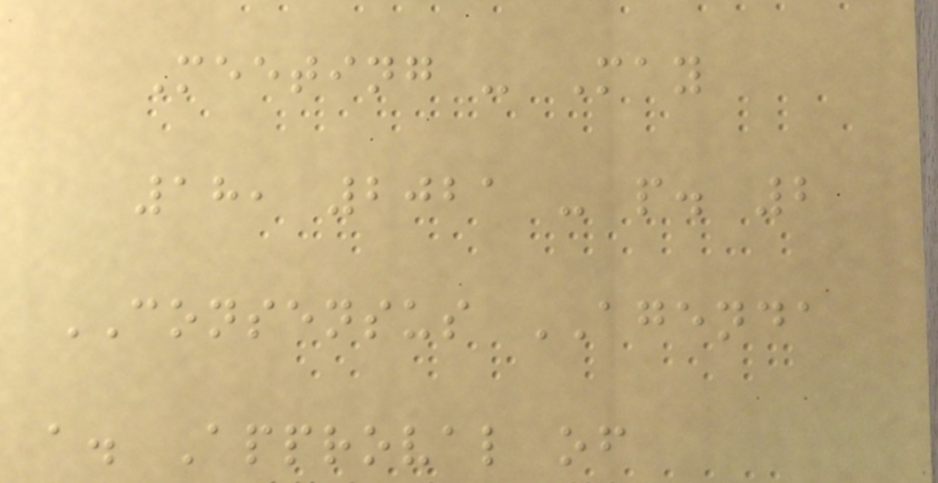Meeting - May
18, 2021 - p. 2
CONSENSUS AGENDA
a. Approval of
